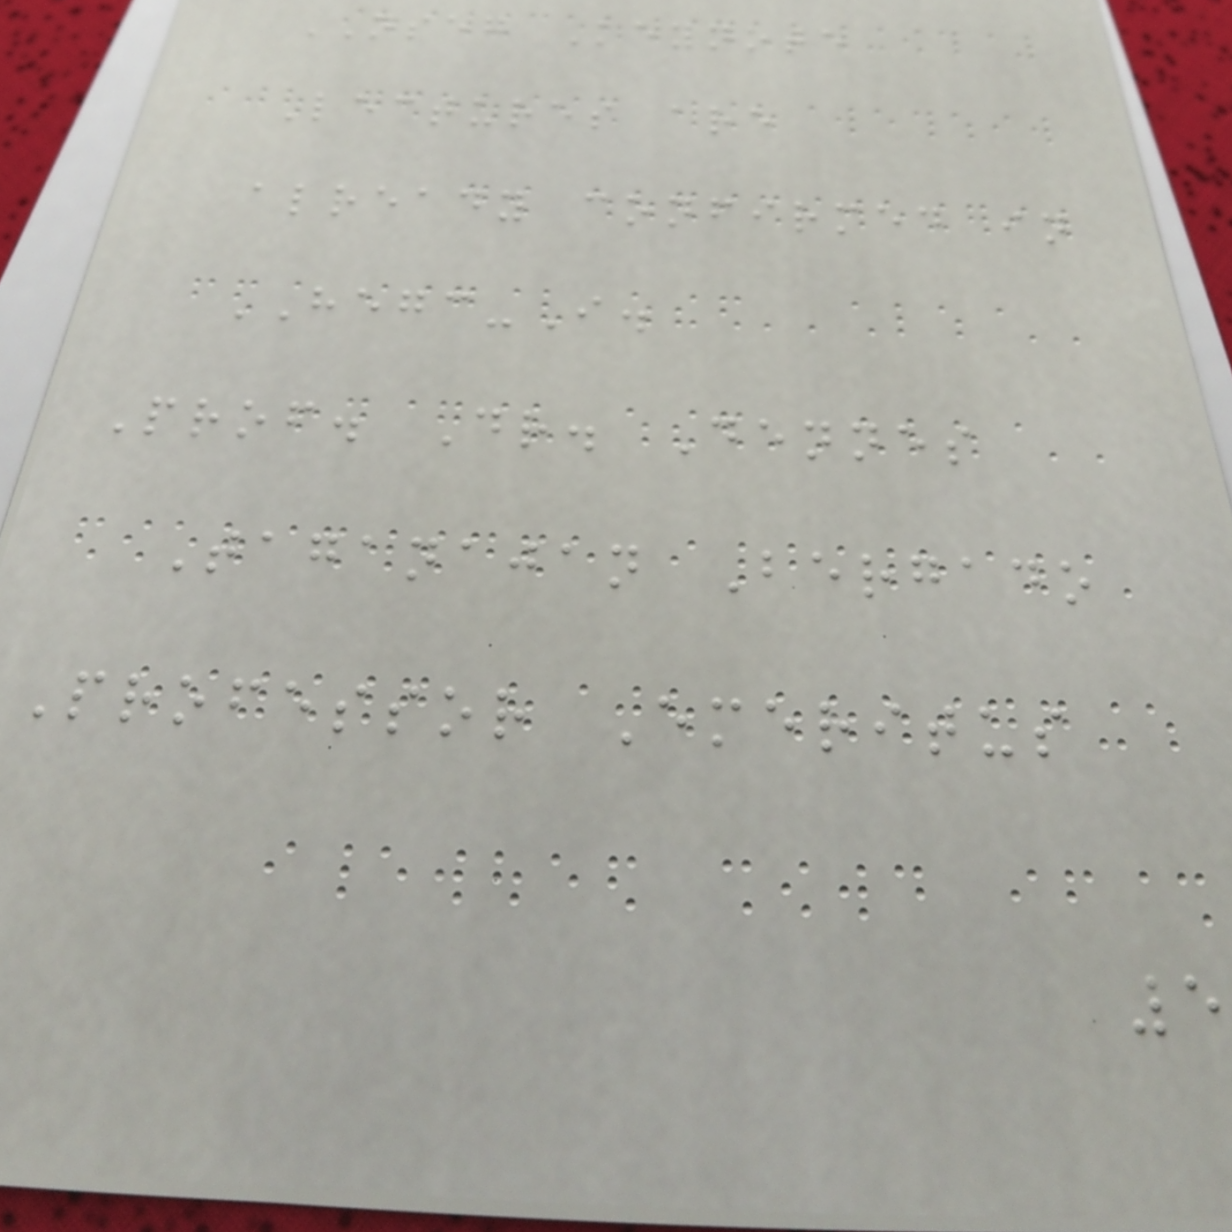NSEG Keynote
Lectures are
already confirmed in
HEGC-I.
Prof. Dr. Dennes
Taganajan Bergado
Professor Emeritus
5
